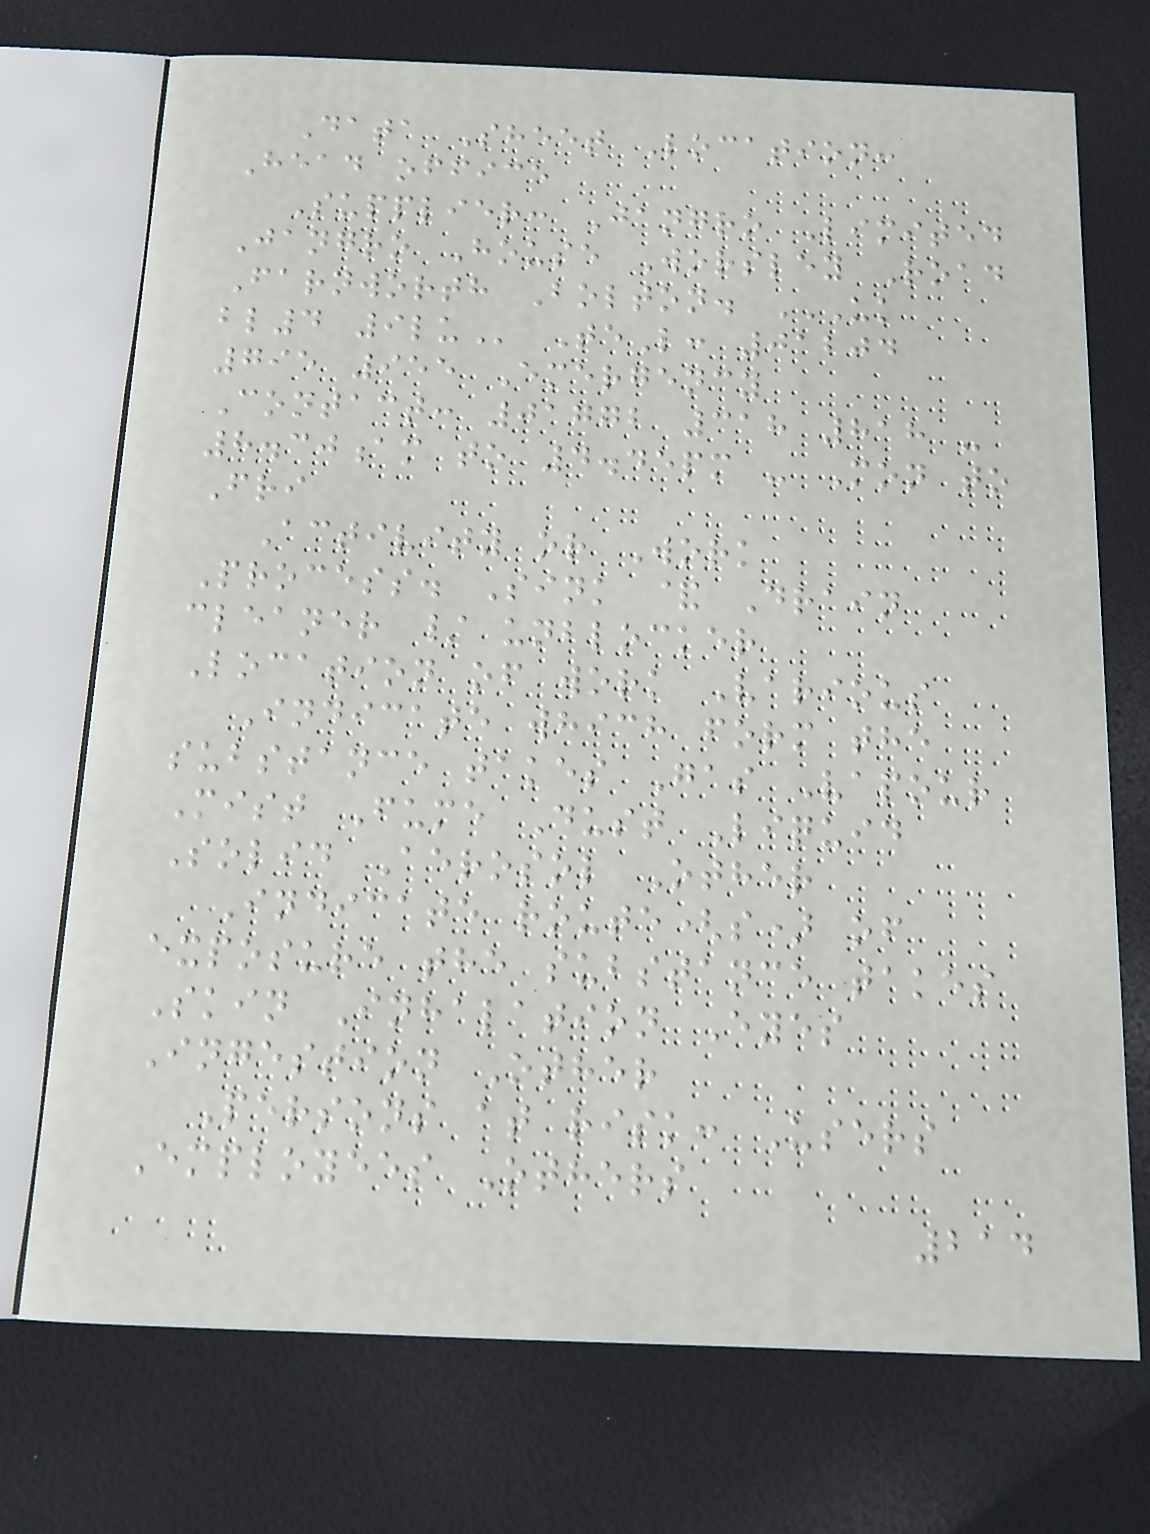Data Sheet Location:
Head office
Supplier: Jangro Limited
Jangro House Worsley Road
Farnworth Bolton. UK
BL4 9LU TeL: 01204
795 955 Emergency
Contact: 01772 318 818 -
8.30am to 4.45pm - Mon to
Fri
Activity or Work
Process. Sink & Drain
cleaner / unblocker
Location of work Various
Indicate which form the
substance takes Gas Vapour
Mist Fume Dust Liquid
Solid Aerosol Other
Indicate route(s) of
exposure the substance takes
Skin Inhalation Eyes
Ingestion Other
Persons at risk: Users
Employees Others
214
